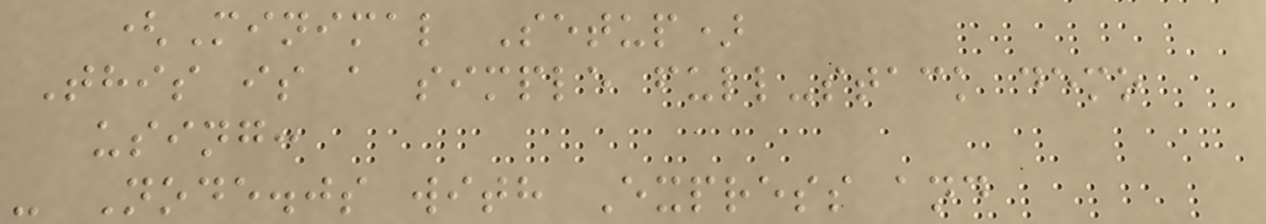(Minimal Setup)
This is a simple full-stack demo
using:
- Node.js with Express and
